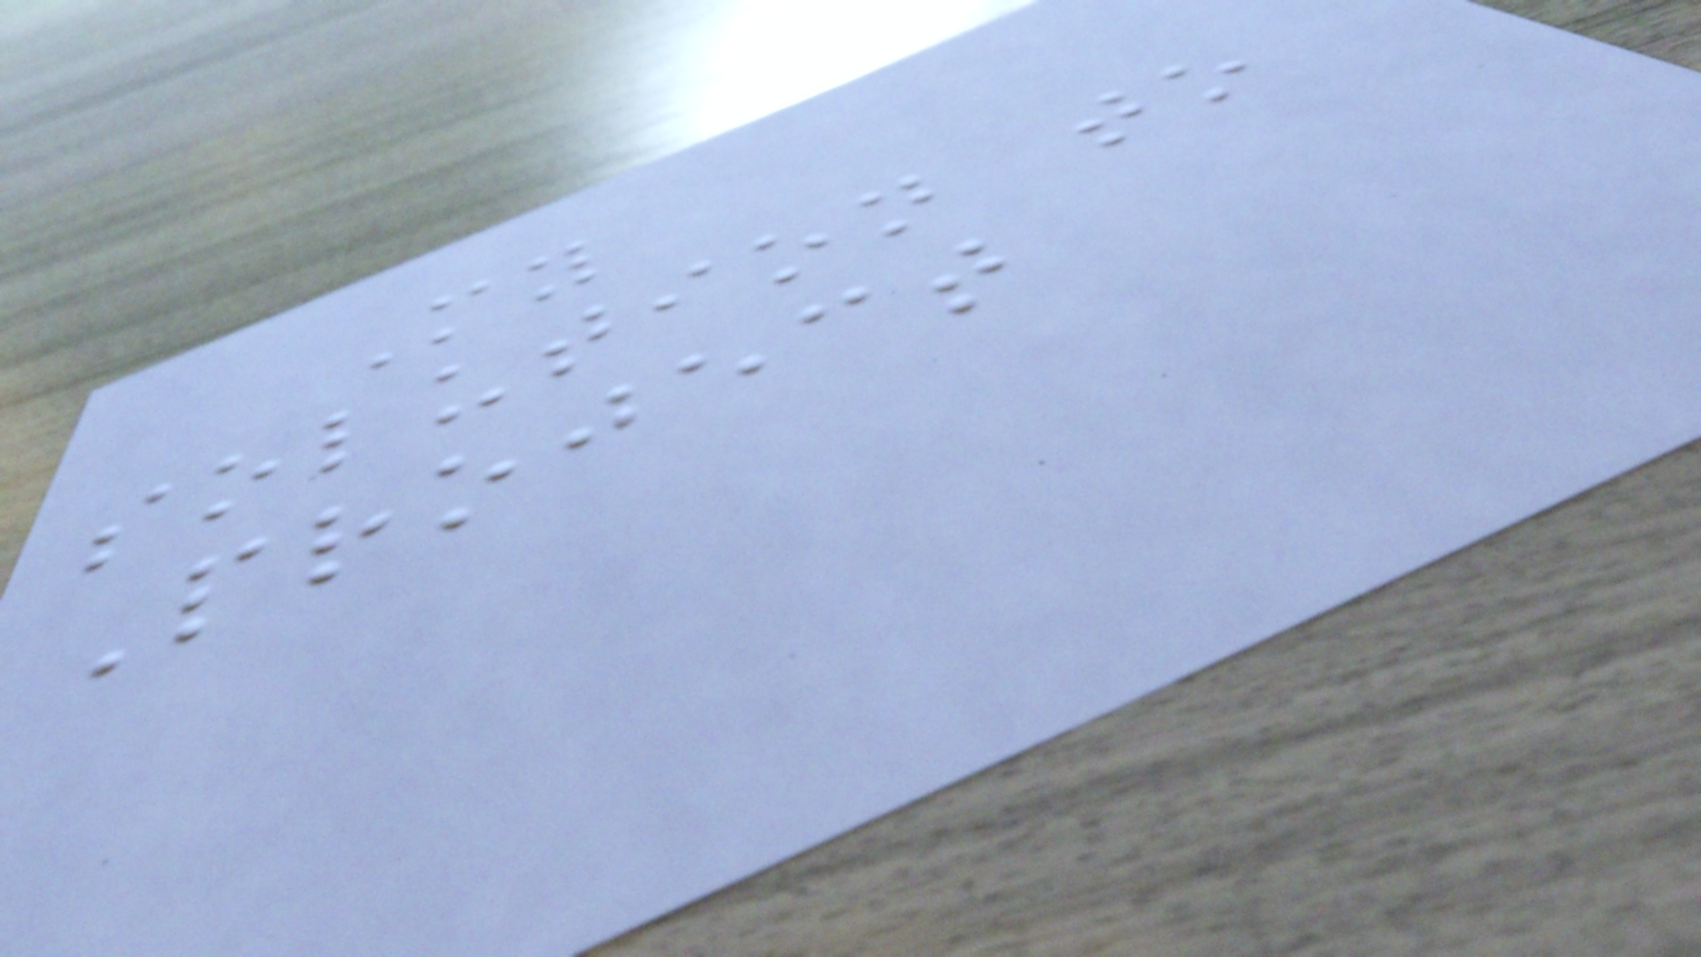My
solution to
Project
